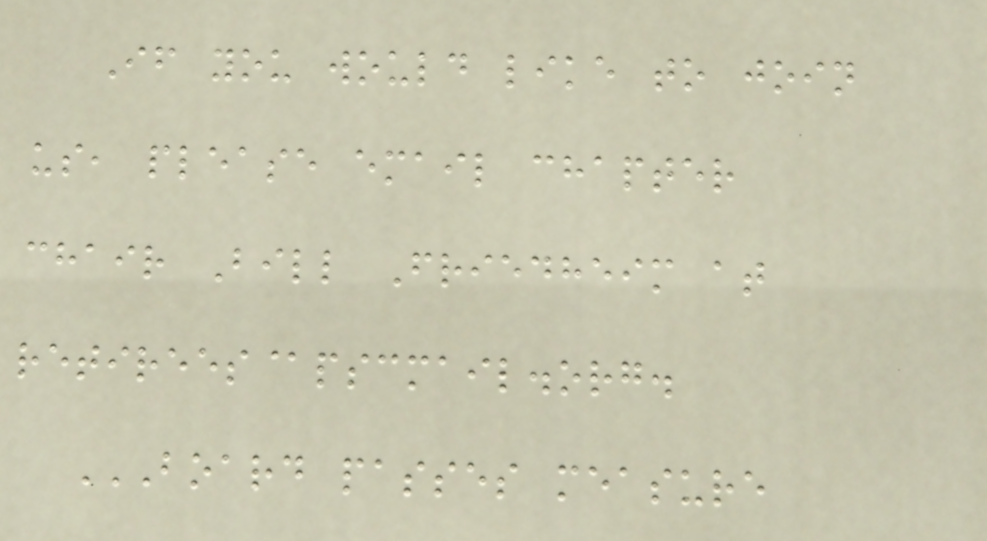If you would like to join
us, please email chapter
chair Bill Friedheim at
retirees@pscmail.org.
BOARD PASSES MEASURE
